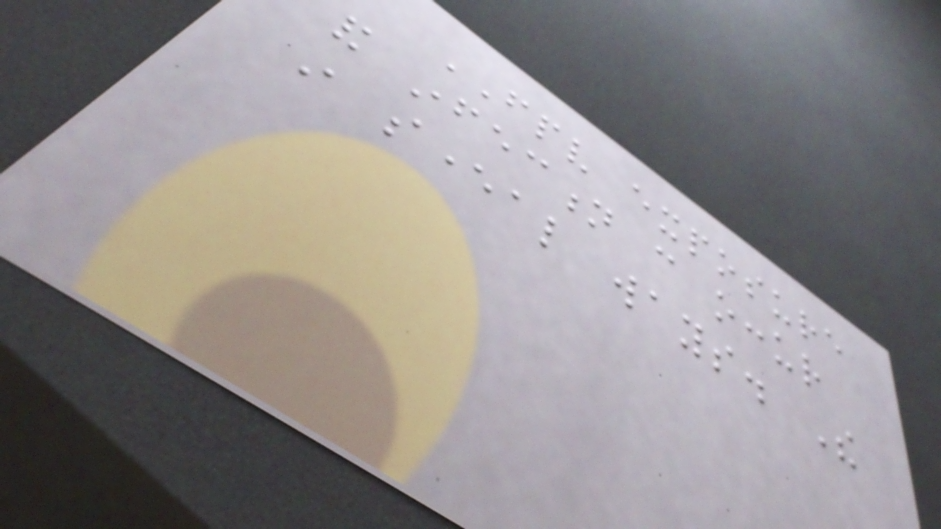FPV exposure
and infection can occur
in several ways. The
